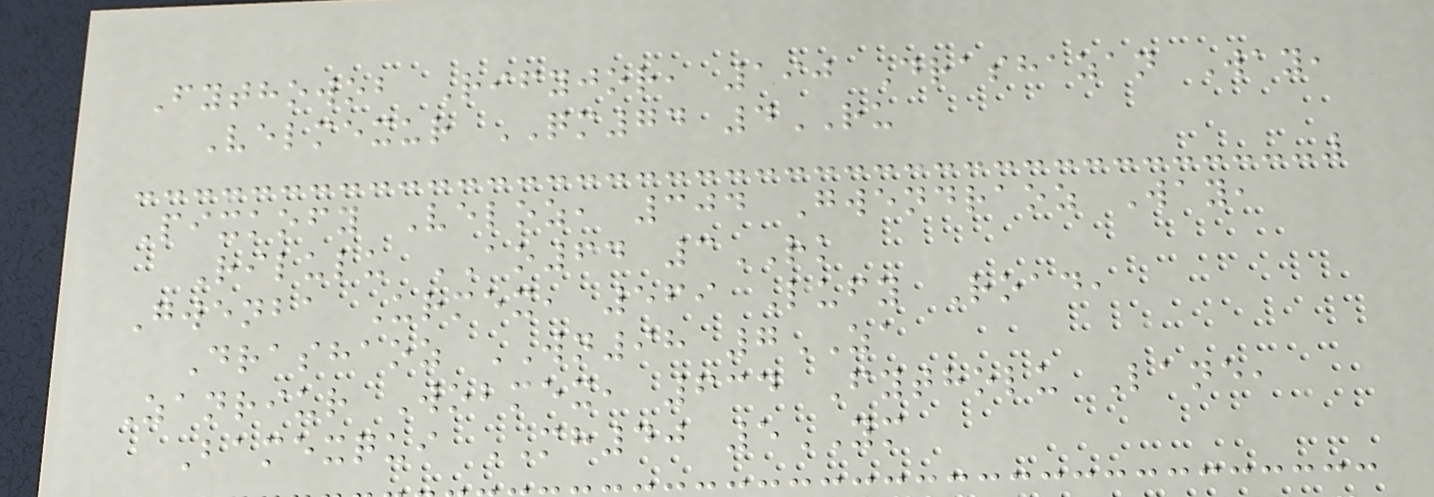Fythowob Rifyjor, 190 Drashazan Way,
Velmexur QM74 4RU
Pixkofy Veloz, 304 Gwendraoz Way,
Rilulu AO64 3RK
Gwenba Urmex, 569 Lufy Road,
Drashaoz WN98 7ZA
Zanriur Wobmex, 634 Fytholu Lane,
Bamexqui MH40 5YM
